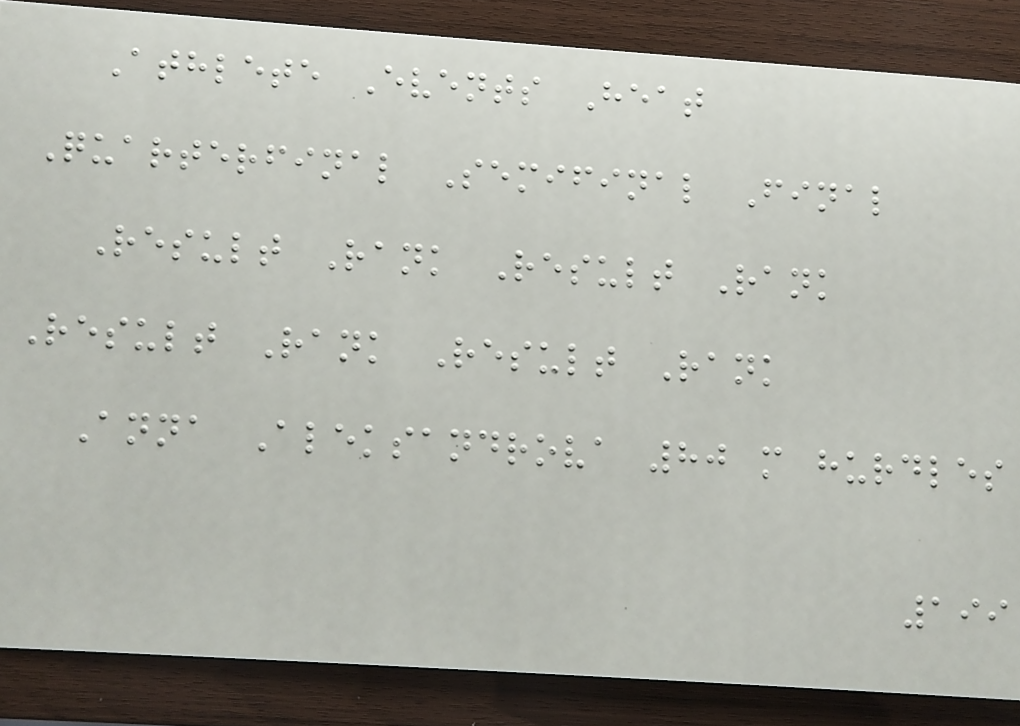Athlete Events Heat
Quarterfinal Semifinal Final
Result Rank Result Rank
Result Rank Result Rank
Anna Aleksandrova 80 m hurdles
199
